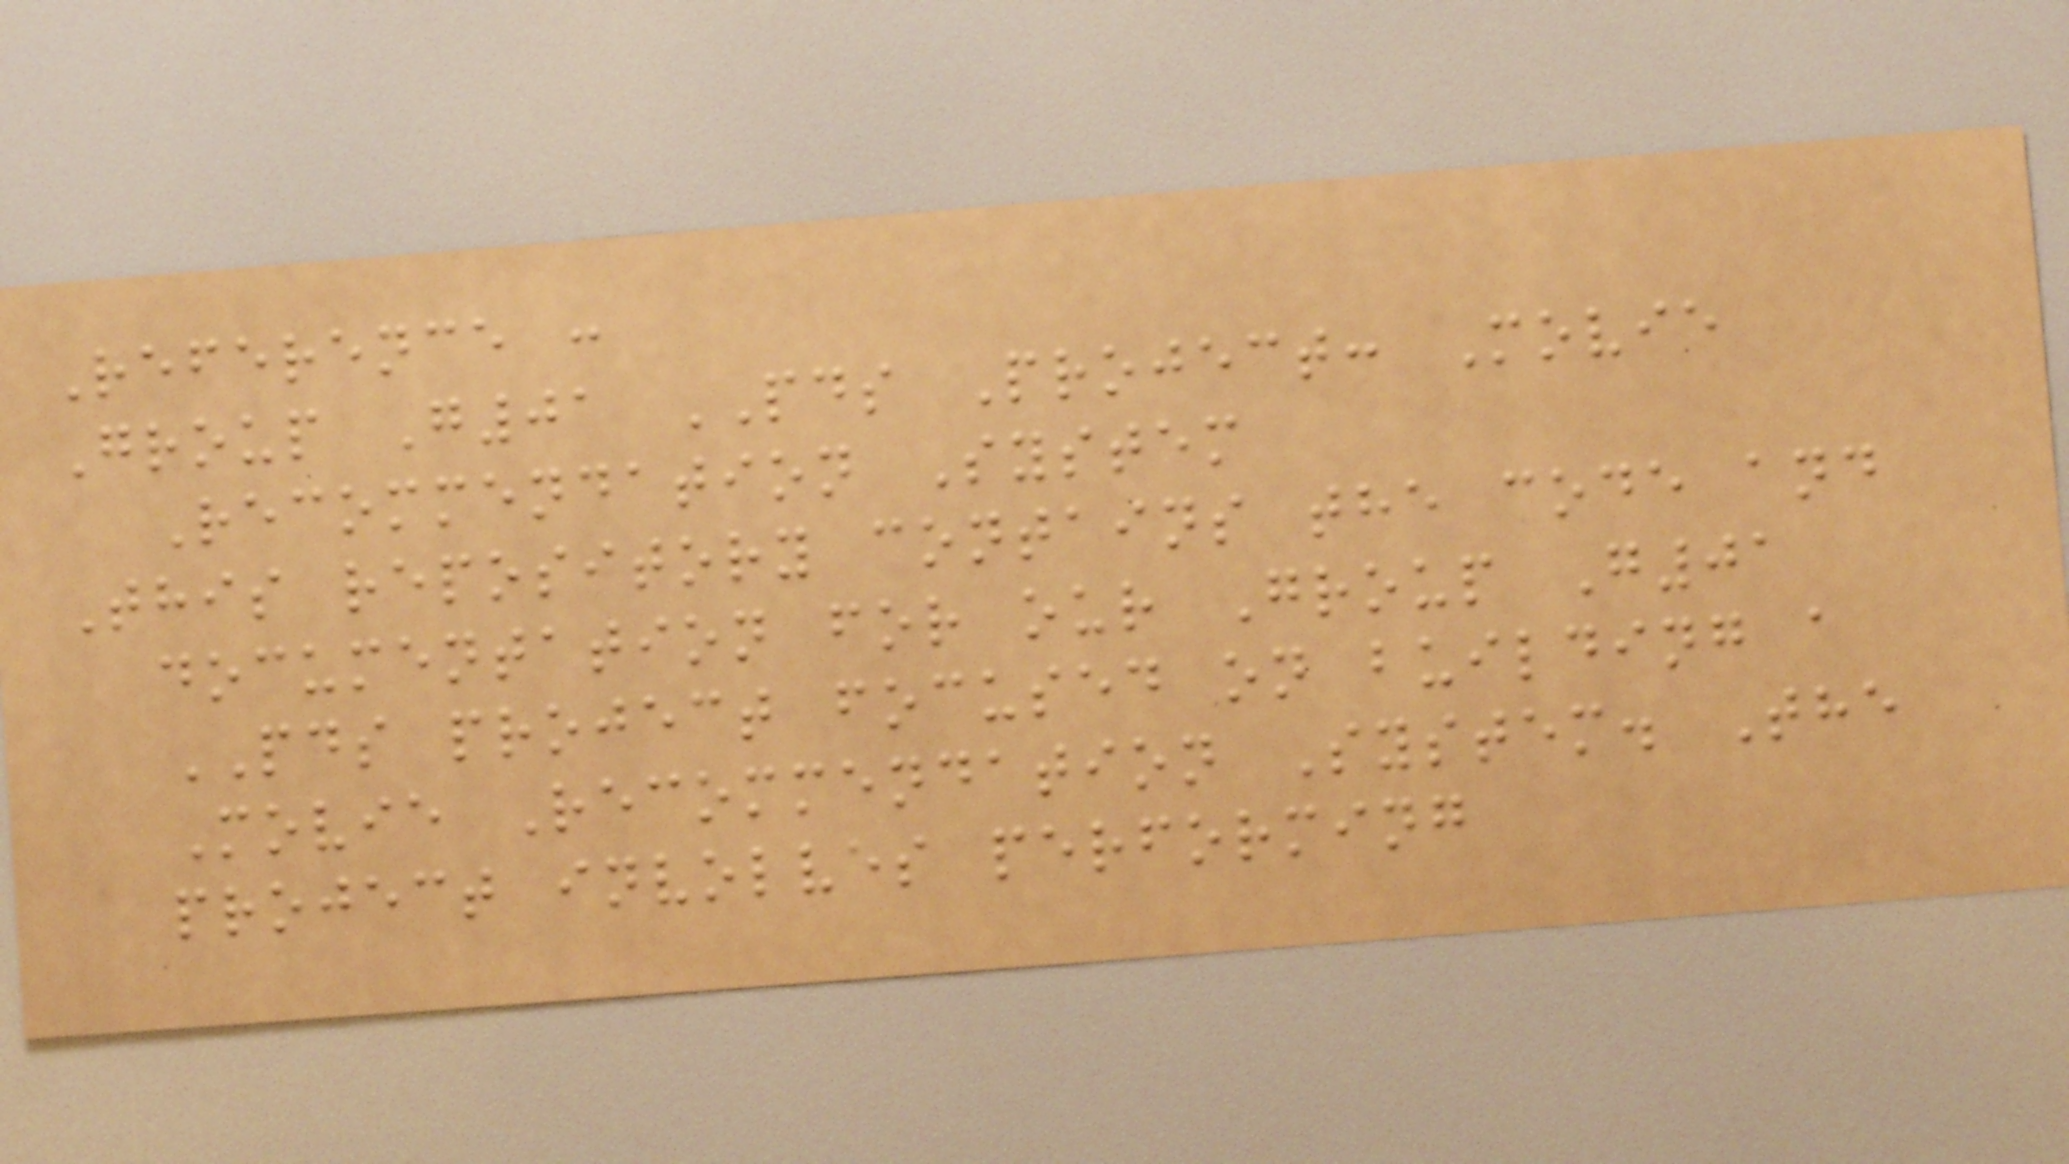Reference :
Group G01 PDS Project: Movie
Recommendation System
This repository contains the code and
documentation for our Group G01
PDS project focused on building a
Movie Recommendation System. The
project involves performing
